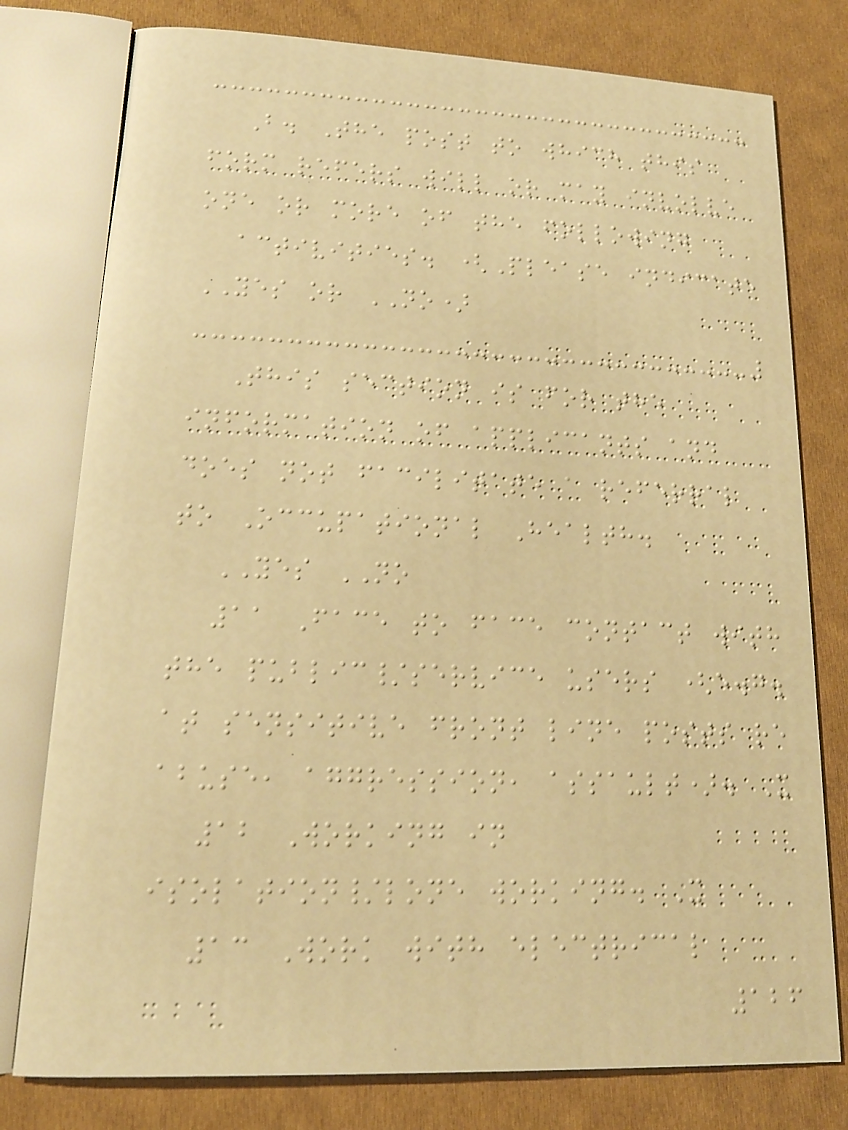B. The post to which this
form refers will or may involve
one or more of the following
activities. (Please indicate
YES or NO)
This section is for the
information of applicants and
does not facilitate a referral
to Occupational Health.
YES NO
11 Face to face contact with
the public/service users (e.g.
at sensitive front line posts re
abuse, aggression, assault). X
12 Working in
isolation/lone working. X
13 Work with electrical
126
